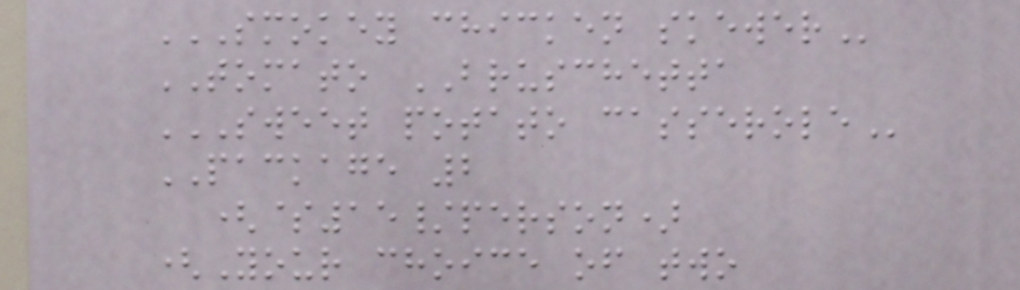SMOKEY CHICKEN SKEWER
TOMATO BRUSCHETTA
SWEET POTATO CASSEROLE
PACKAGE 2
($15/person)
(Your choice of two
